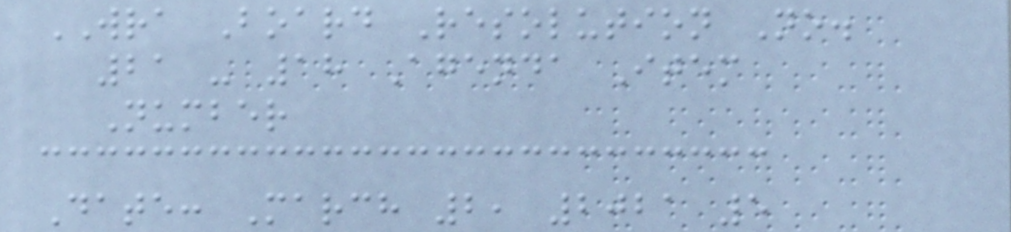WRA Board Resolution No.
21 - 18 Agenda Item
Number
Date: March 2, 2021 5
